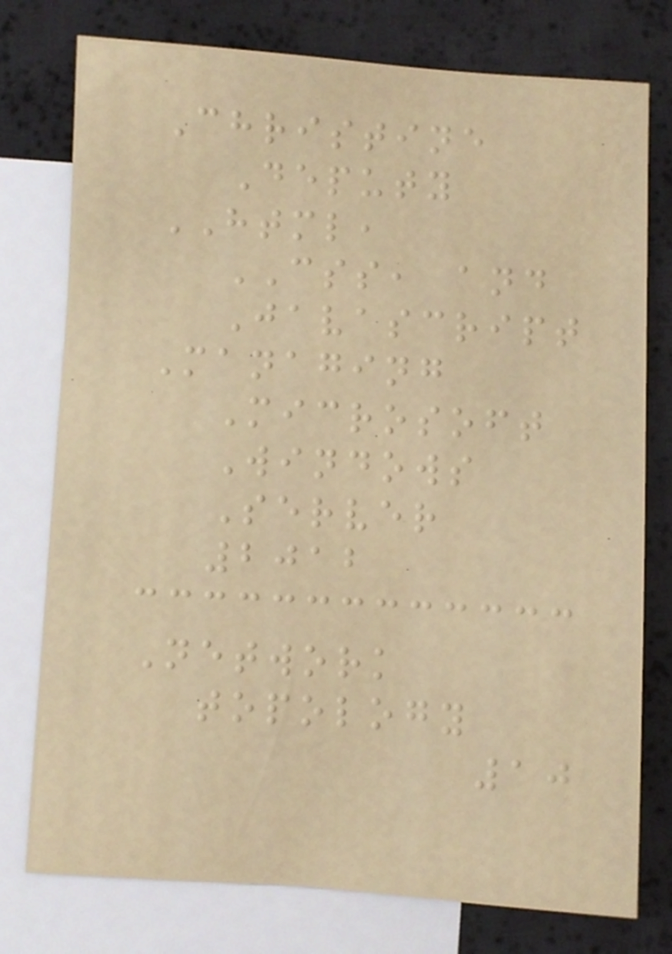Christine
Deputy
HTML,
CSS, and
Javascript
Managing
Microsoft
Windows
Server
2012
Network
topology
10
